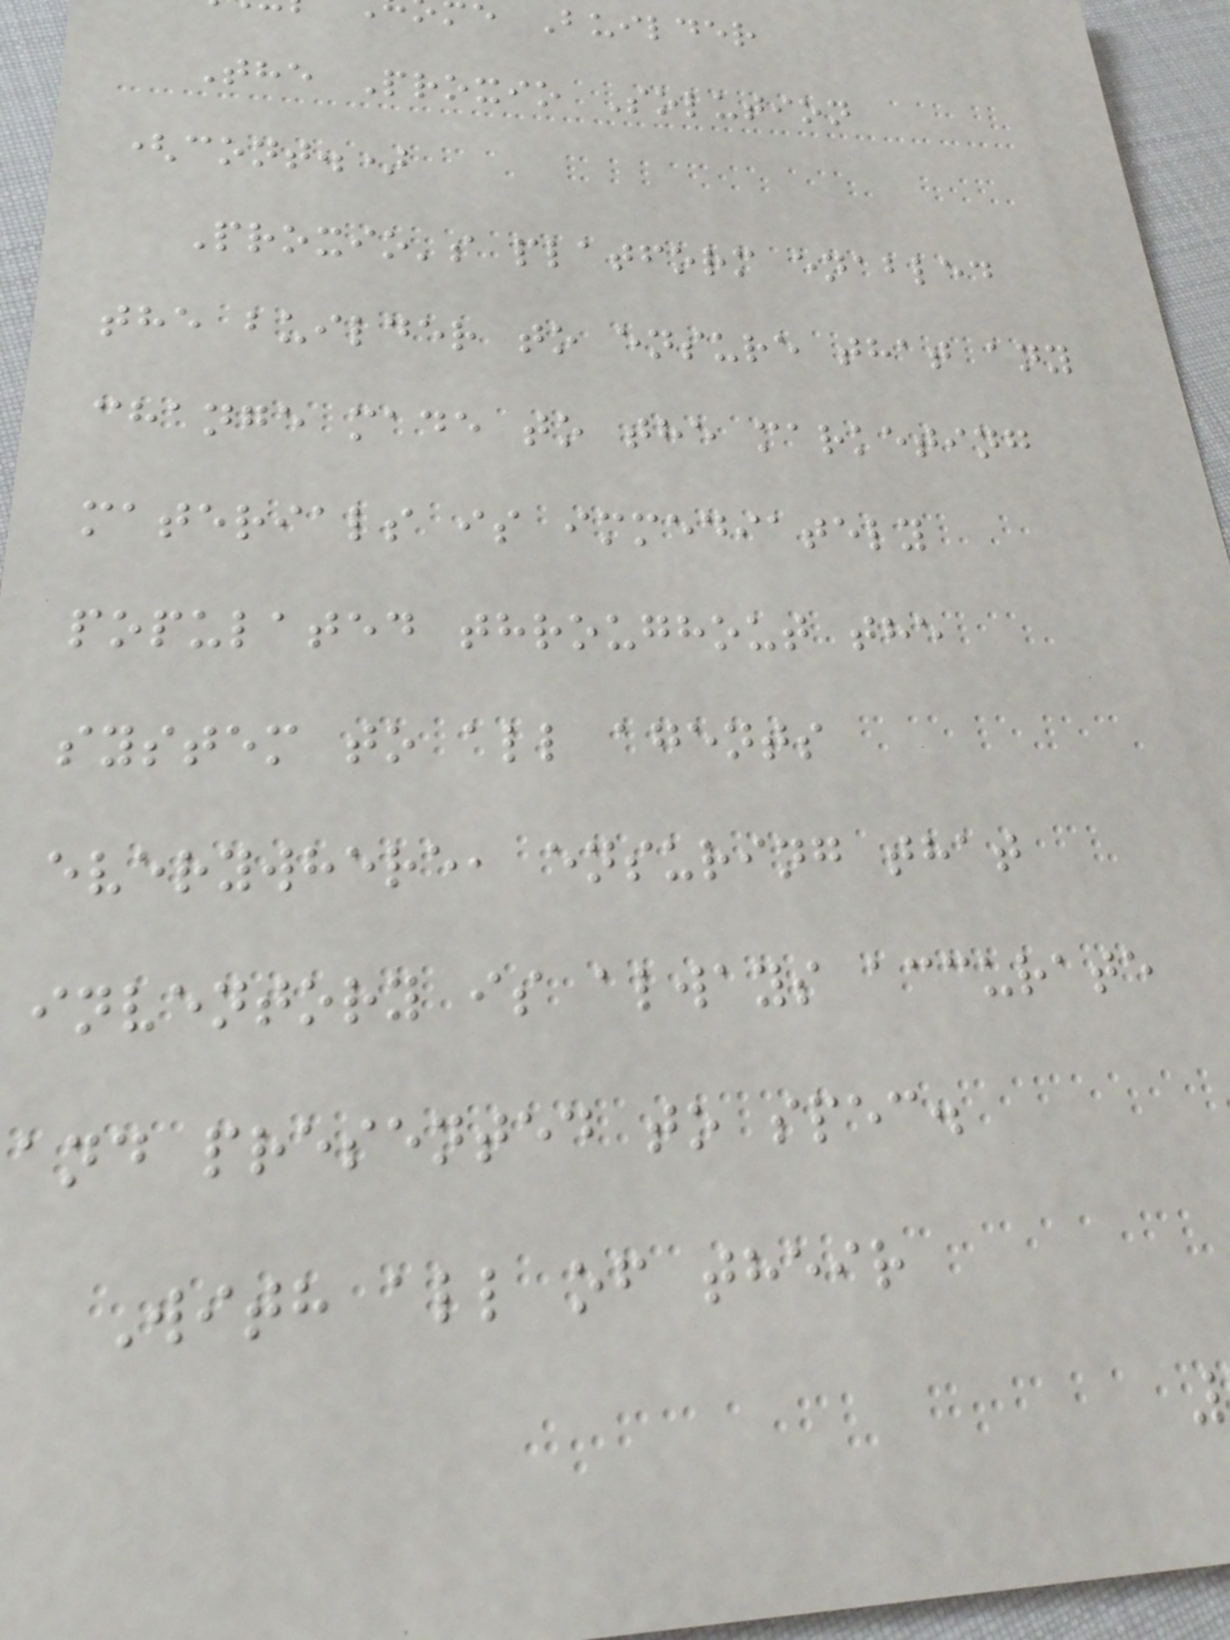e Builder
The Proxio Solution
(cont.)
Proxio's platform enabled
the builder to ensure that any
change made to the marketing
materials is immediately
populated throughout the
system to all agents
everywhere, ensuring that
inventory is always accurate
and presented to spec.
With all of their
